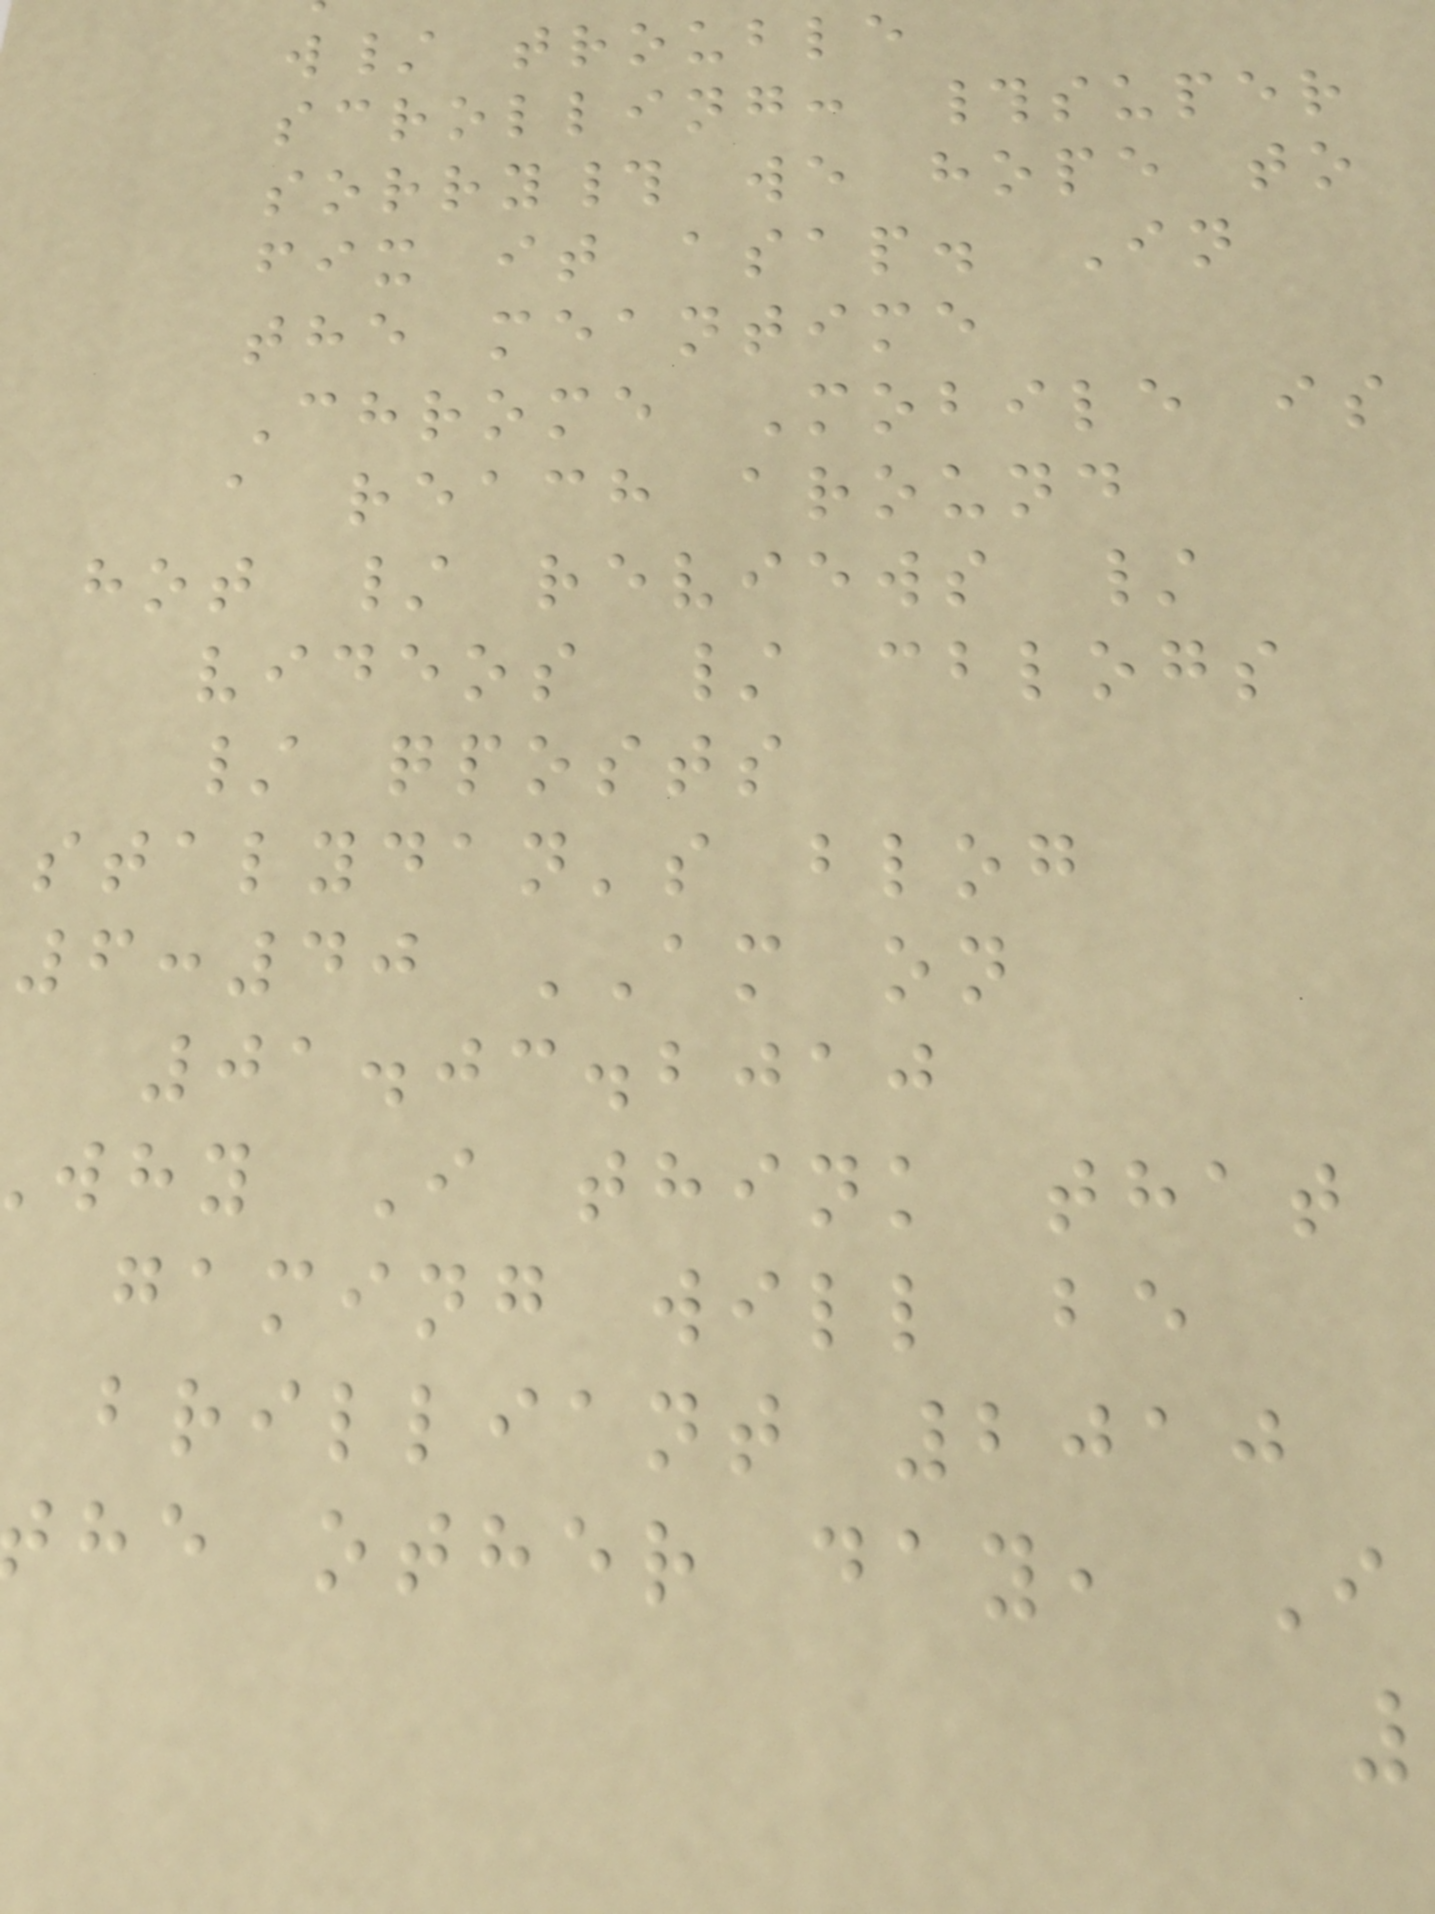w/ trouble
scrolling: #super
sorry# we hope to
fix it asap. In
the meantime
Chrome Mobile is
a reach around
hot / reviews /
videos / cblogs
/ qposts
stalydan's blog
6:40 AM on
01.03.2010
why I think that
gaming will be
brilliant 2010
he other day, I
